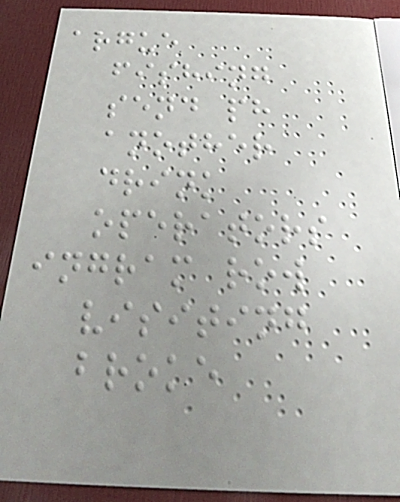argue
fishing
send ph
another
drink
operators
ingram row
visiting
broke
